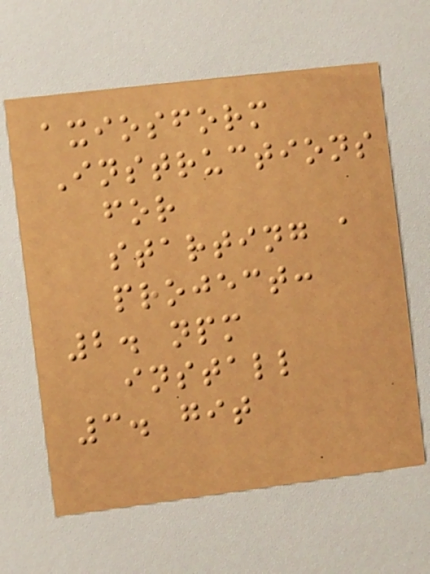axiosform
Instructions
for
starting a
project:
2. npm
install
3. git
